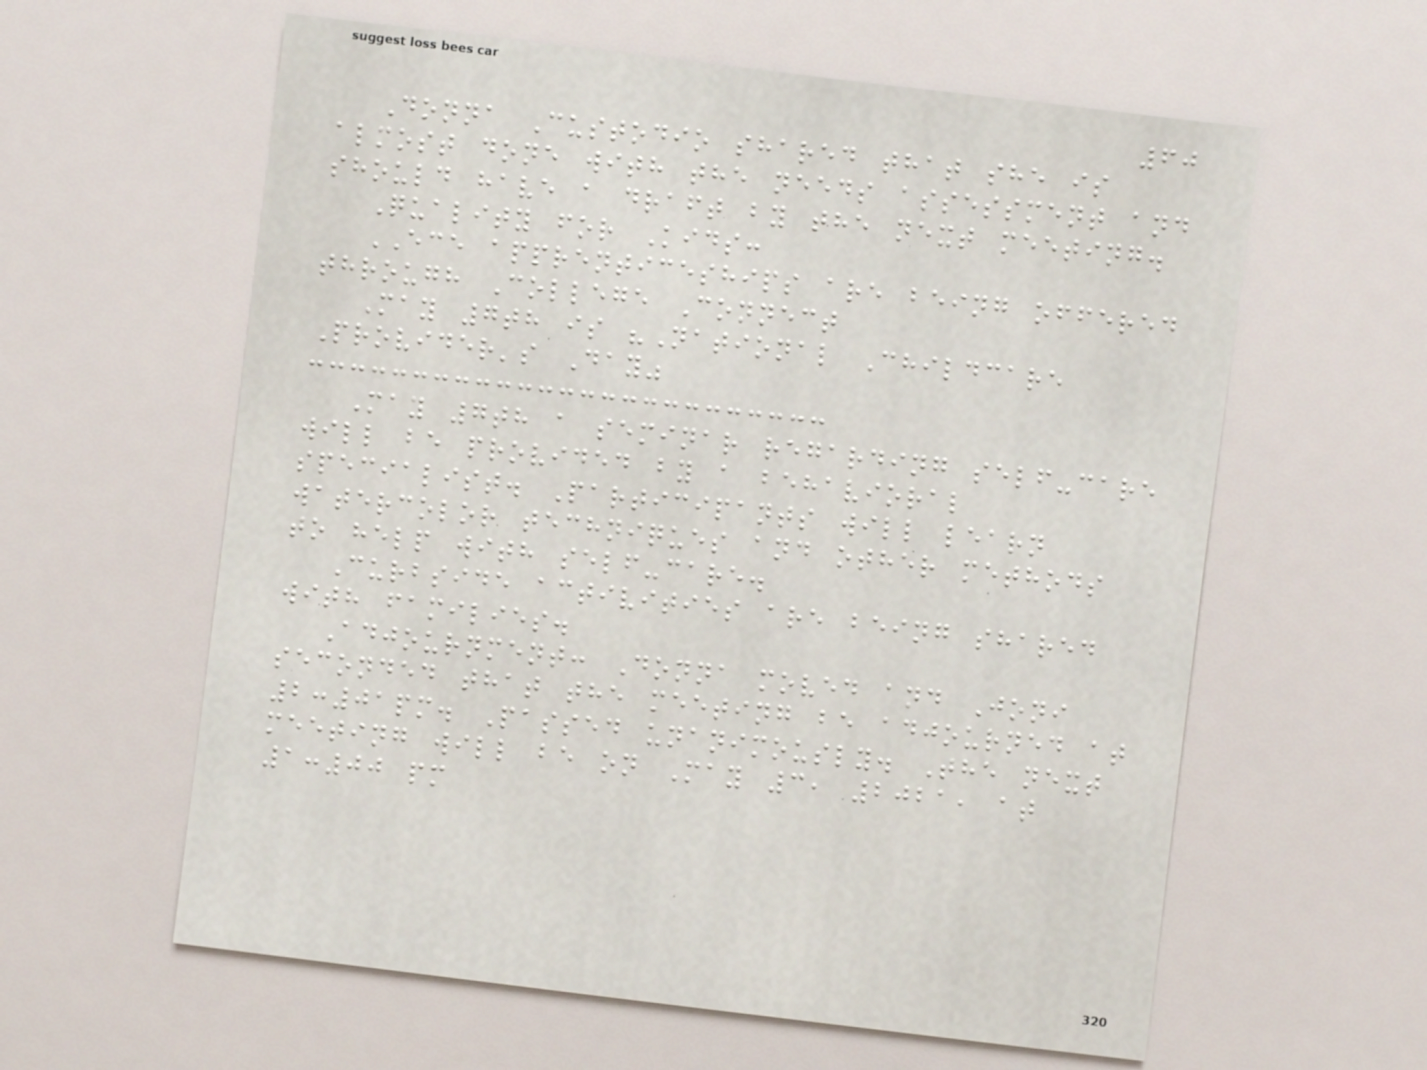60
Donna Custodio shared that she is
almost done with the needs assessment and
should have a draft by the next meeting.
Quality for Kids:
ECE apprenticeships are being offered
through College Connect
May 7th is "National Childcare
Provider's Day"
May 7th a seminar regarding self-care
will be provided by a behavioral
specialist. Participants will learn
watercolor techniques and other methods
to help with self-care.
Curbside activities are being shared
with families.
Adjournment: Donna moved and Joni
seconded that the meeting be adjourned at
2:01pm. Passed unanimously. The next
meeting will be on May 3, 2021, at
1:00 pm
